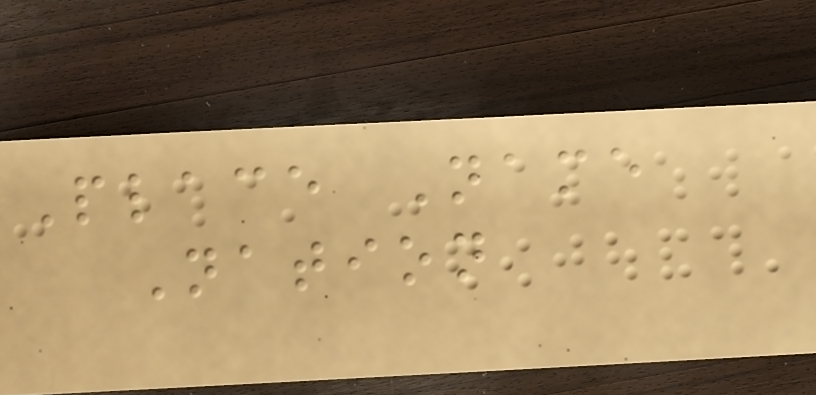Place Name
Nation
